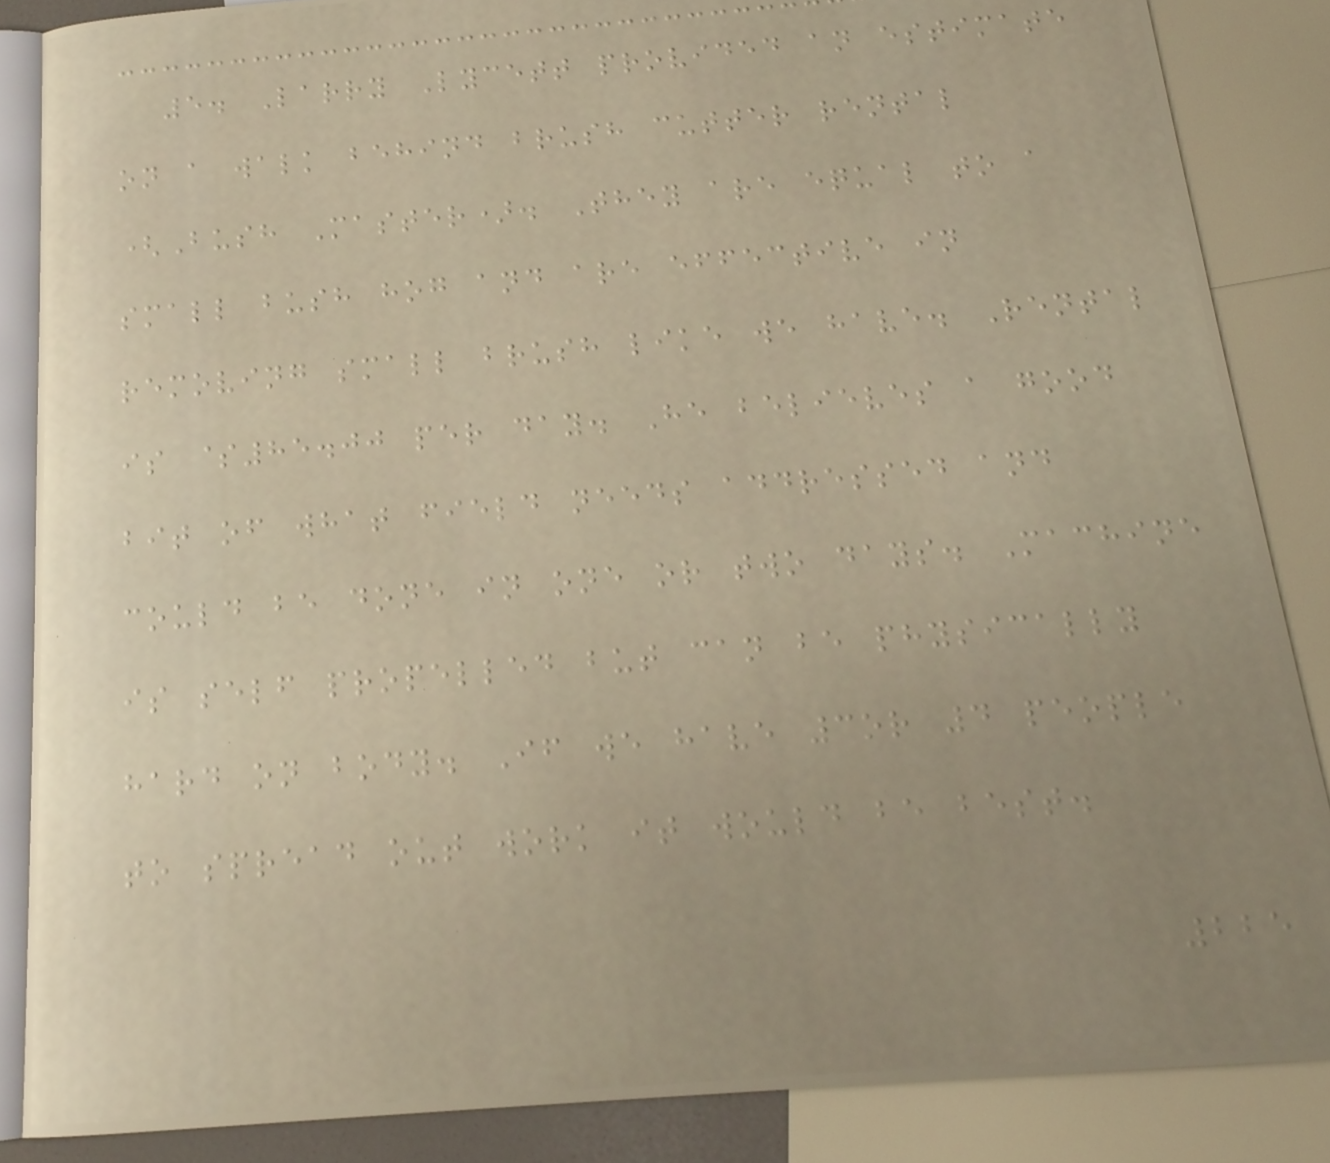5. Larry Lycett provided an estimate
on a walk behind brush cutter rental
(Bush Master). They are equal to a
small bush hog and are effective in
removing small brush like we have. Rental
is $85.00 per day. He believes a good
bit of what field needs addressed and
could be done in one or two days. Machine
is self propelled but can be physically
hard on body. If we have 3or 4 people
to spread out work it would be best.
225
